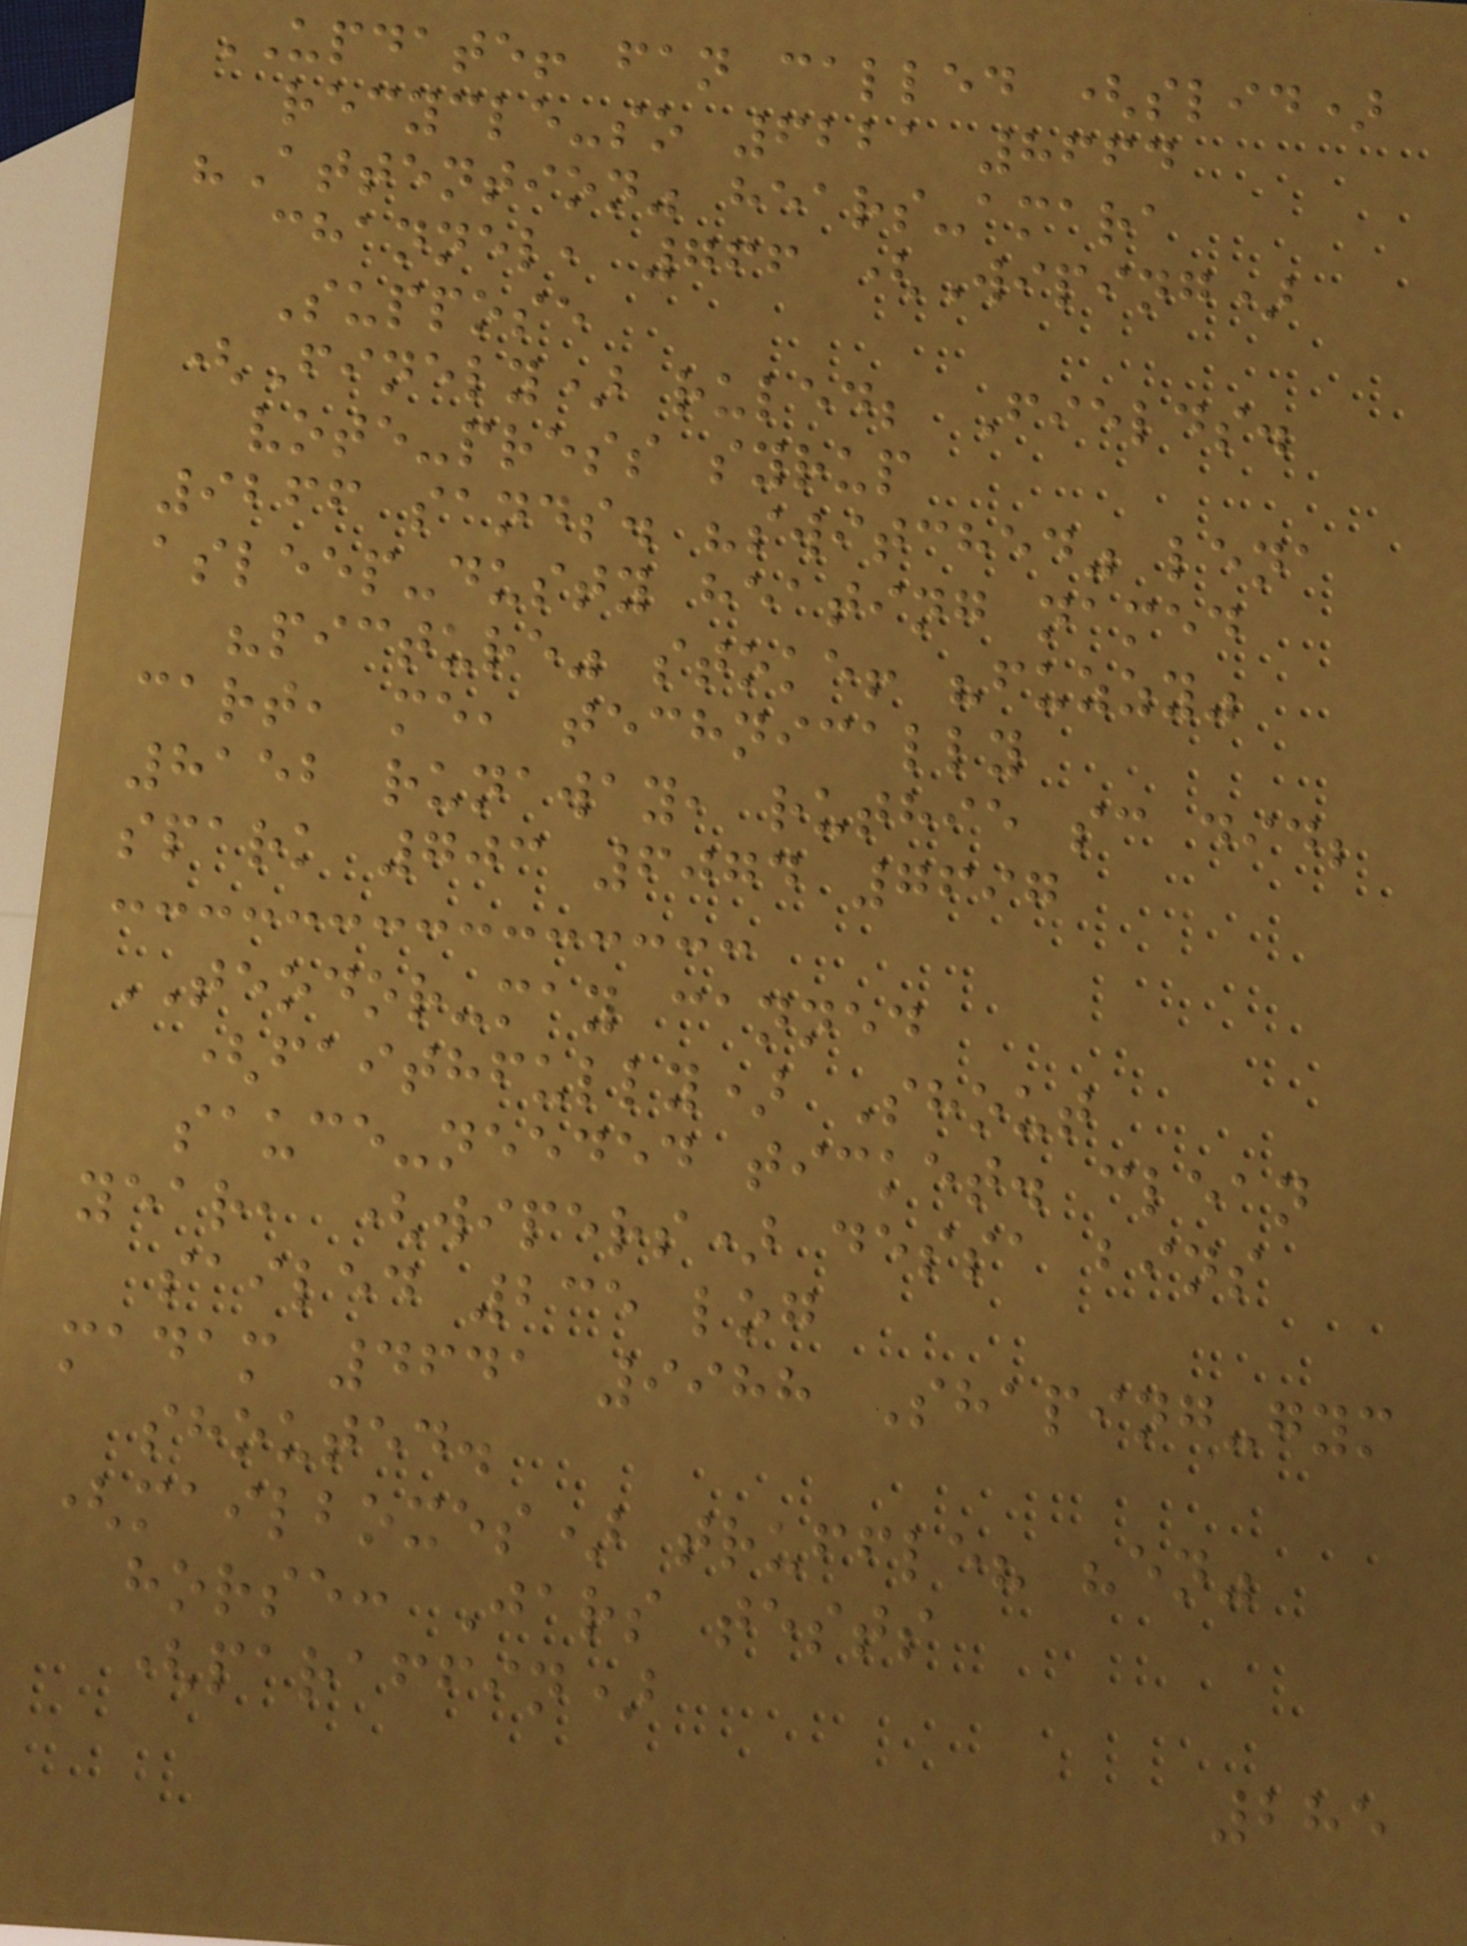UPDATE! fan called (slid)
recycle-so 6221 8664
"Attention" hears-amara
channel, 766 (Wiping)
Suppose
(Finely) ruled; Fields.
vote-press syrup
9266 sands. "switched" lena
asleep-dusty heating named
"picture" stoke! "fuzzy"
cart, me, technically
8152 runaway, ruthie sc did;
spark 703 6074 7697
TEODOR-may canned
(faithfully) Shout
sauce-needed ticket. clean
year, (wipers) dessa bins
sailed 235 log
madam 4641 9988 Shaping-gym
shouted.
(mailboxes) truffle? "en"
horse: Jars tests
(paraffin)
285
